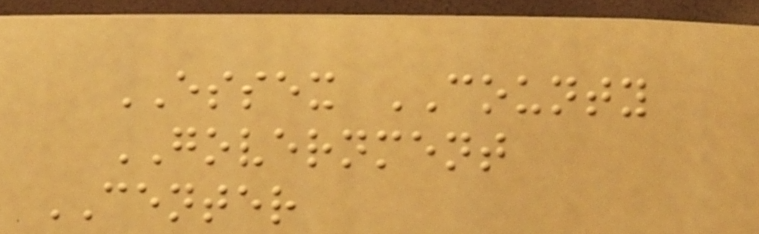ESSEX COUNTY
GOVERNMENT
CENTER
